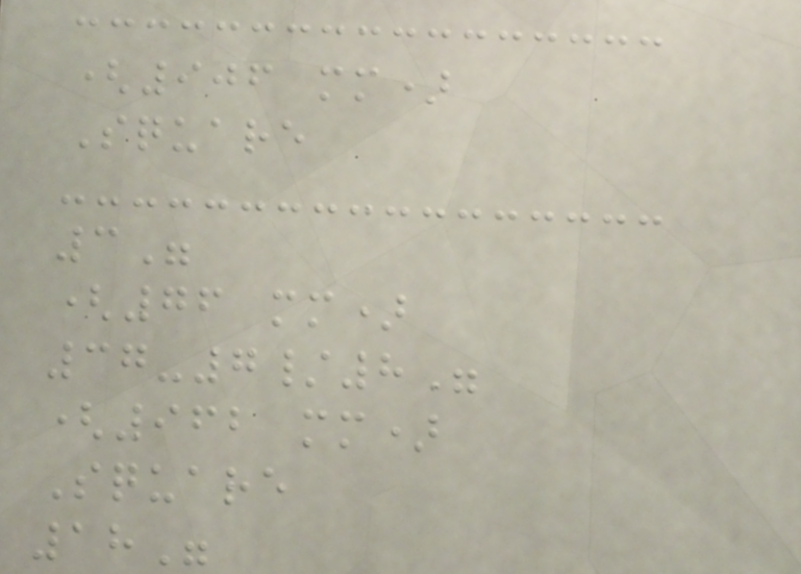(906 mm)
Square
3"
(76 mm)
37-7/8"
(962 mm)
Square
18"
